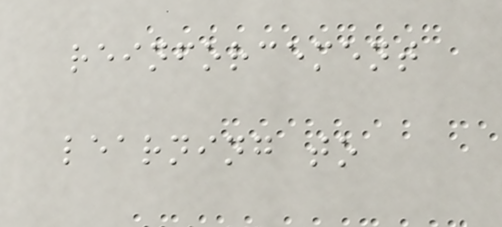reinforcement
learning to
